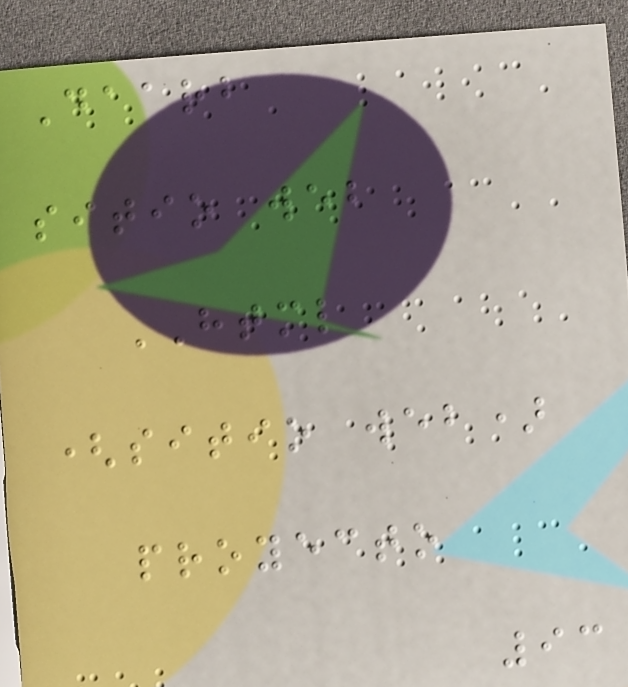Daarb
sitio web
HTML
(sitio web)
proyecto
93
